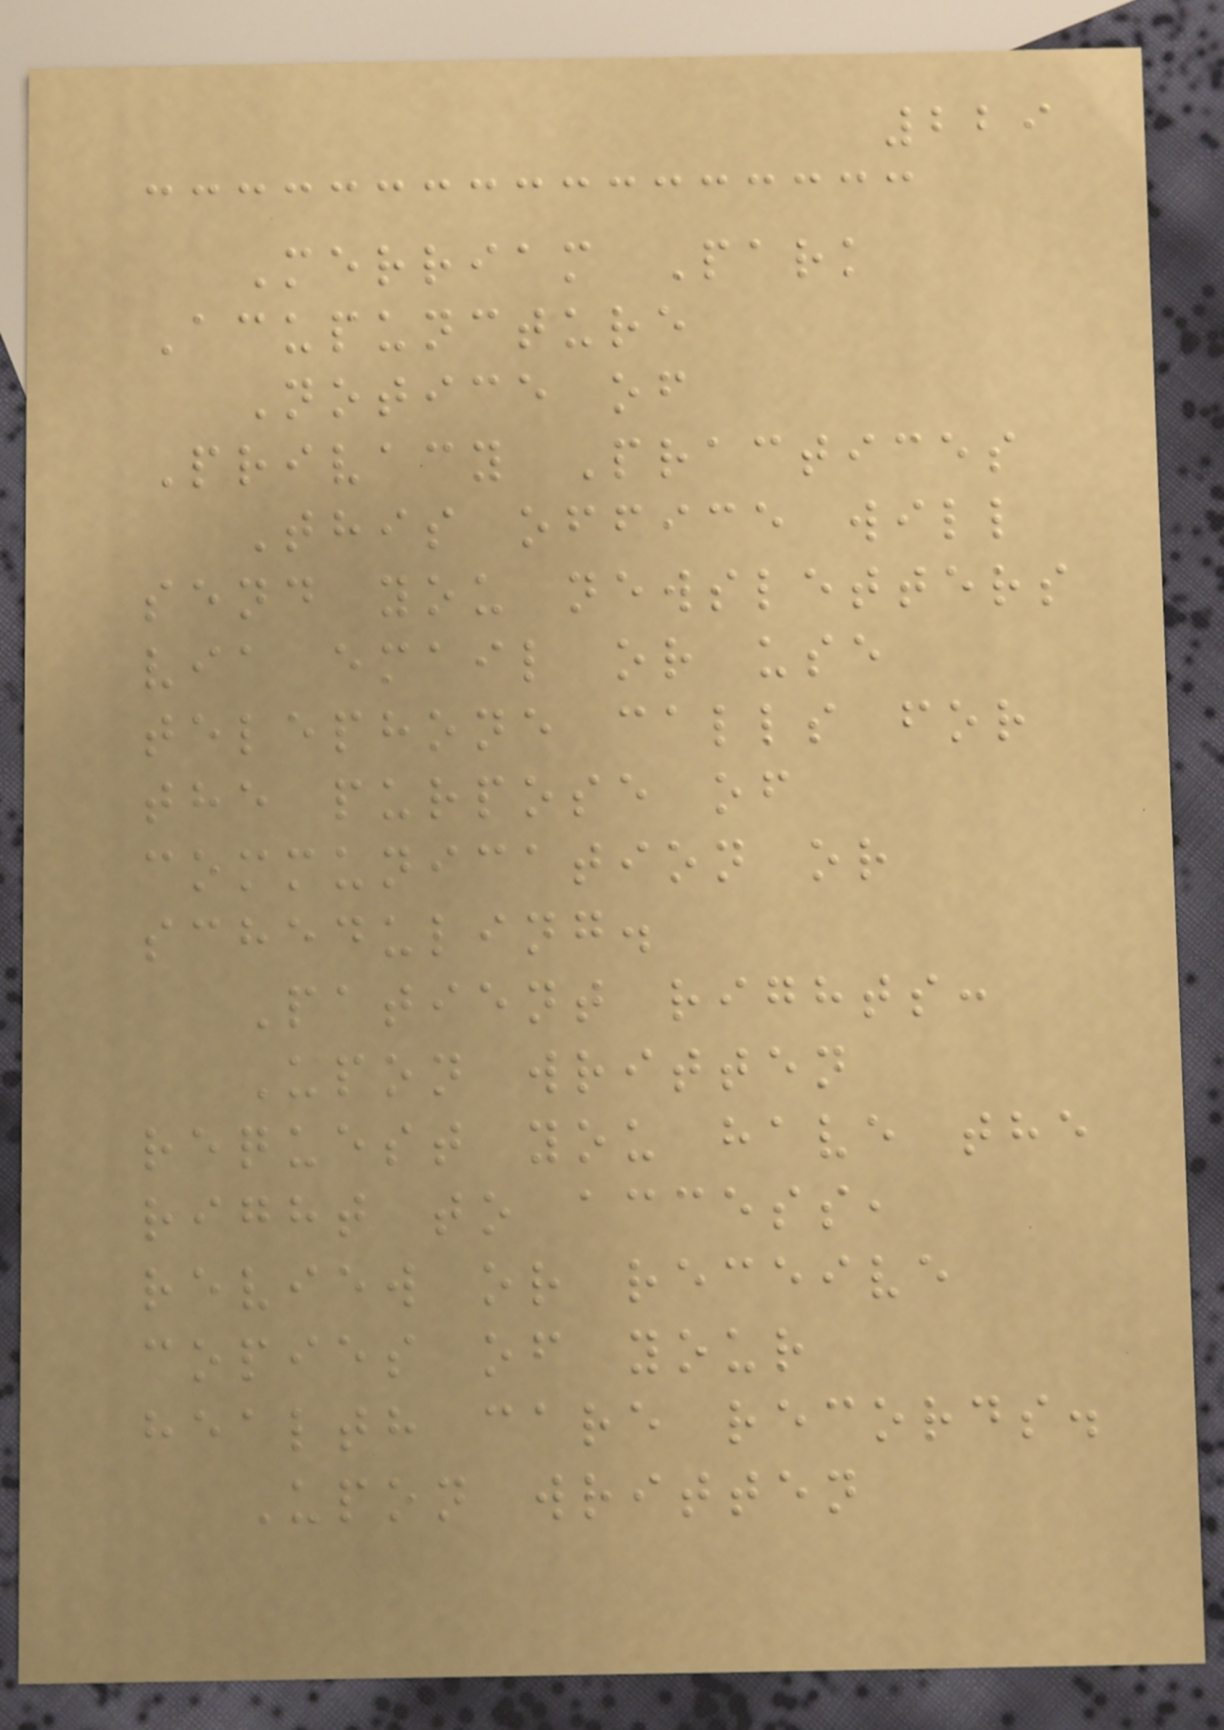229
Merriam Park
Acupuncture
Notice of
Privacy Practices
This office will
send you newsletters
via email or use
telephone calls for
the purpose of
communication or
scheduling.
Patient rights:
Upon written
request you have the
right to access,
review or receive
copies of your
health care records.
Upon written
